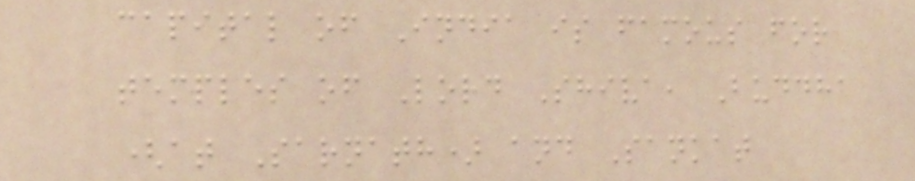capital of India is famous for
temples of Lord Shiva, Buddha
(at Sarnath) and Sankat
